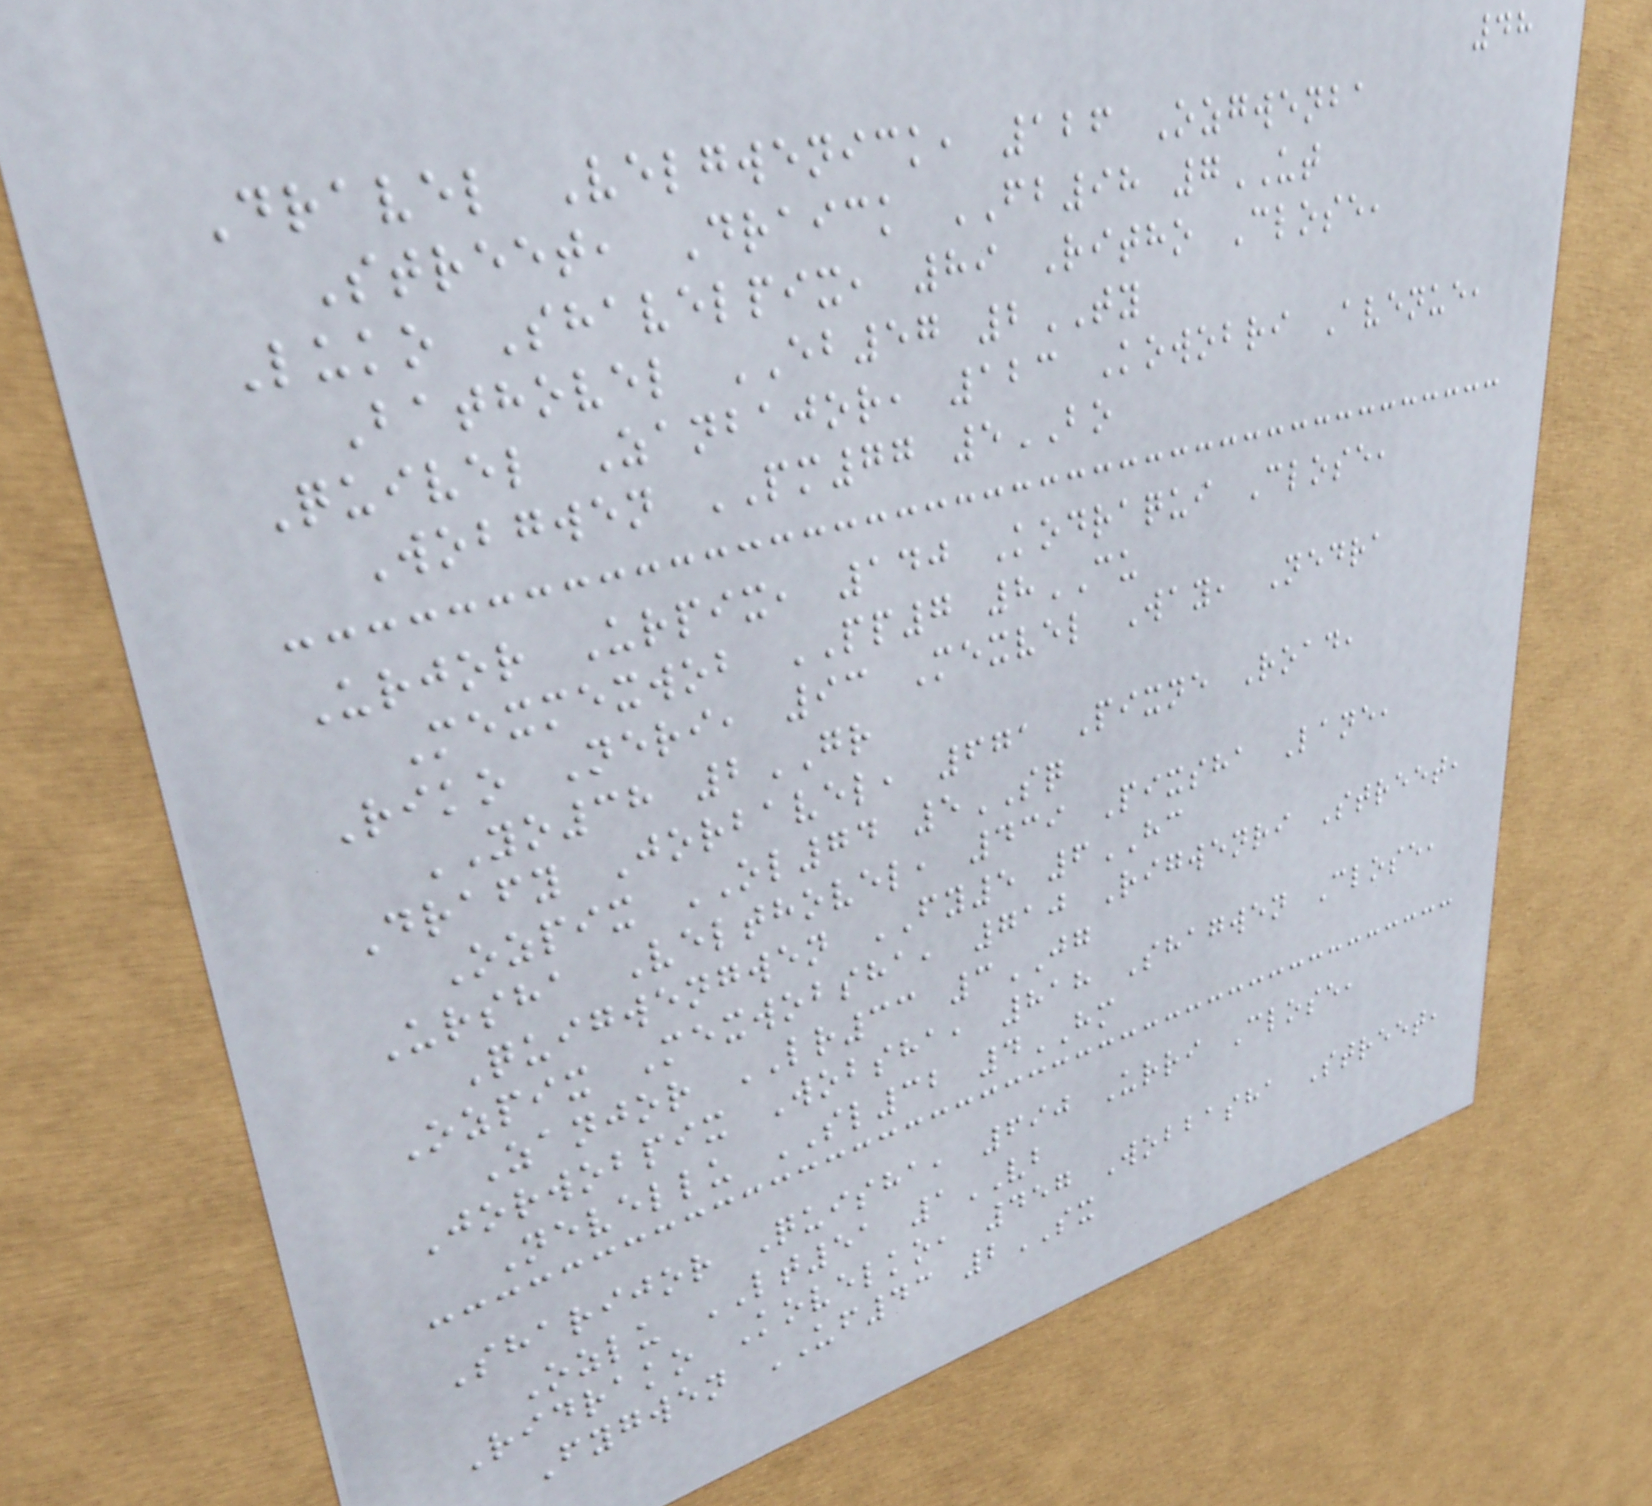48
Dravel Velgwenick, 126 Ozgwenba
Street, Draick FB98 7UT
Luko Shavelpix, 89 Ritho Close,
Bathovel EB57 2TY
Quivel Zanbajor, 123 Kowobri Avenue,
Wobgwen PM77 5BO
Urjor Urpix, 140 Kodraqui Close,
Mexmexwob PP7 8CU
Riko Neri, 93 Mexvel Way, Nedra
YO38 2GR
Drafy Jorbavel, 671 Pixne Road,
Ozpix OL74 5SQ
Ursha Velthovel, 439 Pixsha Lane,
Quigwengwen FY5 6HC
Ozpix Mexwobsha, 710 Rigwenri Street,
Zanjor LR33 3JG
Jorwobpix Wobsha, 818 Shagwen Close,
Nevellu SL32 4HM
Sharijor Quisha, 690 Urri Close,
Ozlu LT51 1VB
Ridrako Kovelko, 457 Wobbasha Street,
Fygwen UF43 2SX
